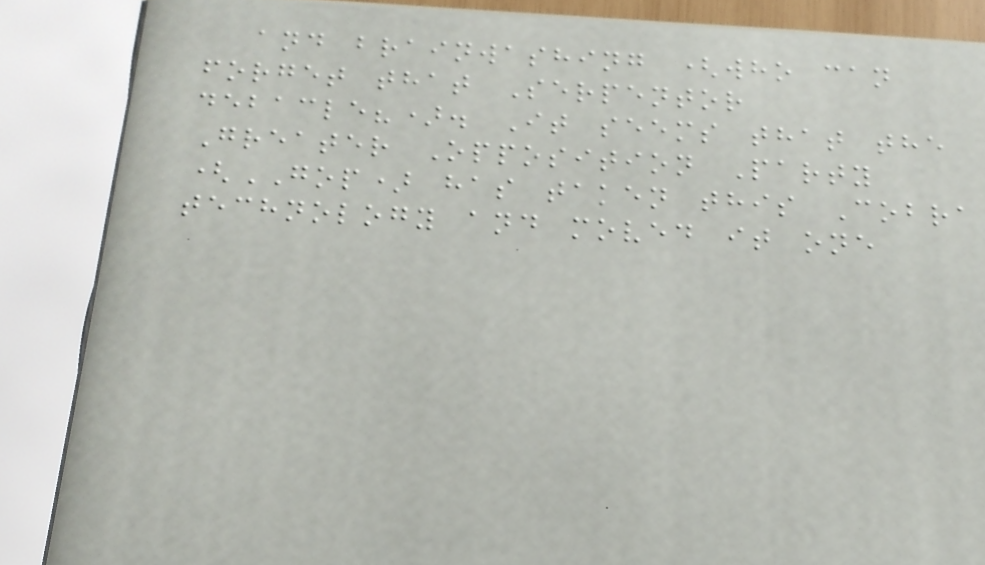and brainwashing (who can
forget that Serpentor
debacle?). It seems that the
Greater Opposition Party
(GOP) has taken this Cobra
technology and moved it one
